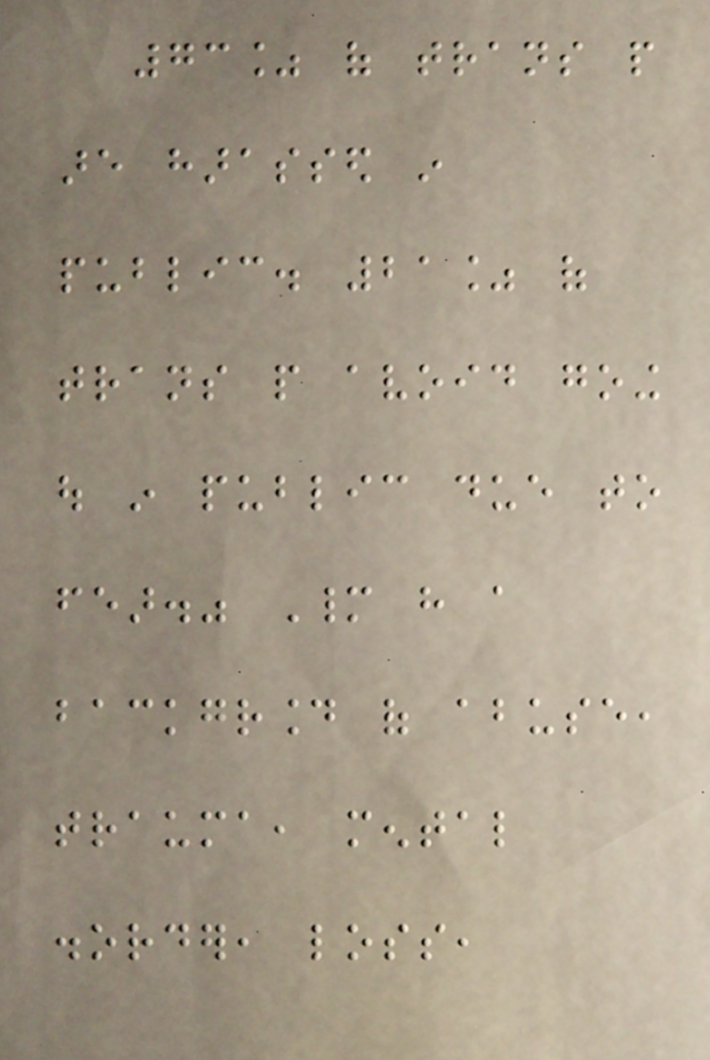73% of trans people
are harassed in
public. 21% of
trans people avoid going
out in public due to
fear." Many have a
background of abuse,
trauma, mental
disorder, loss,
